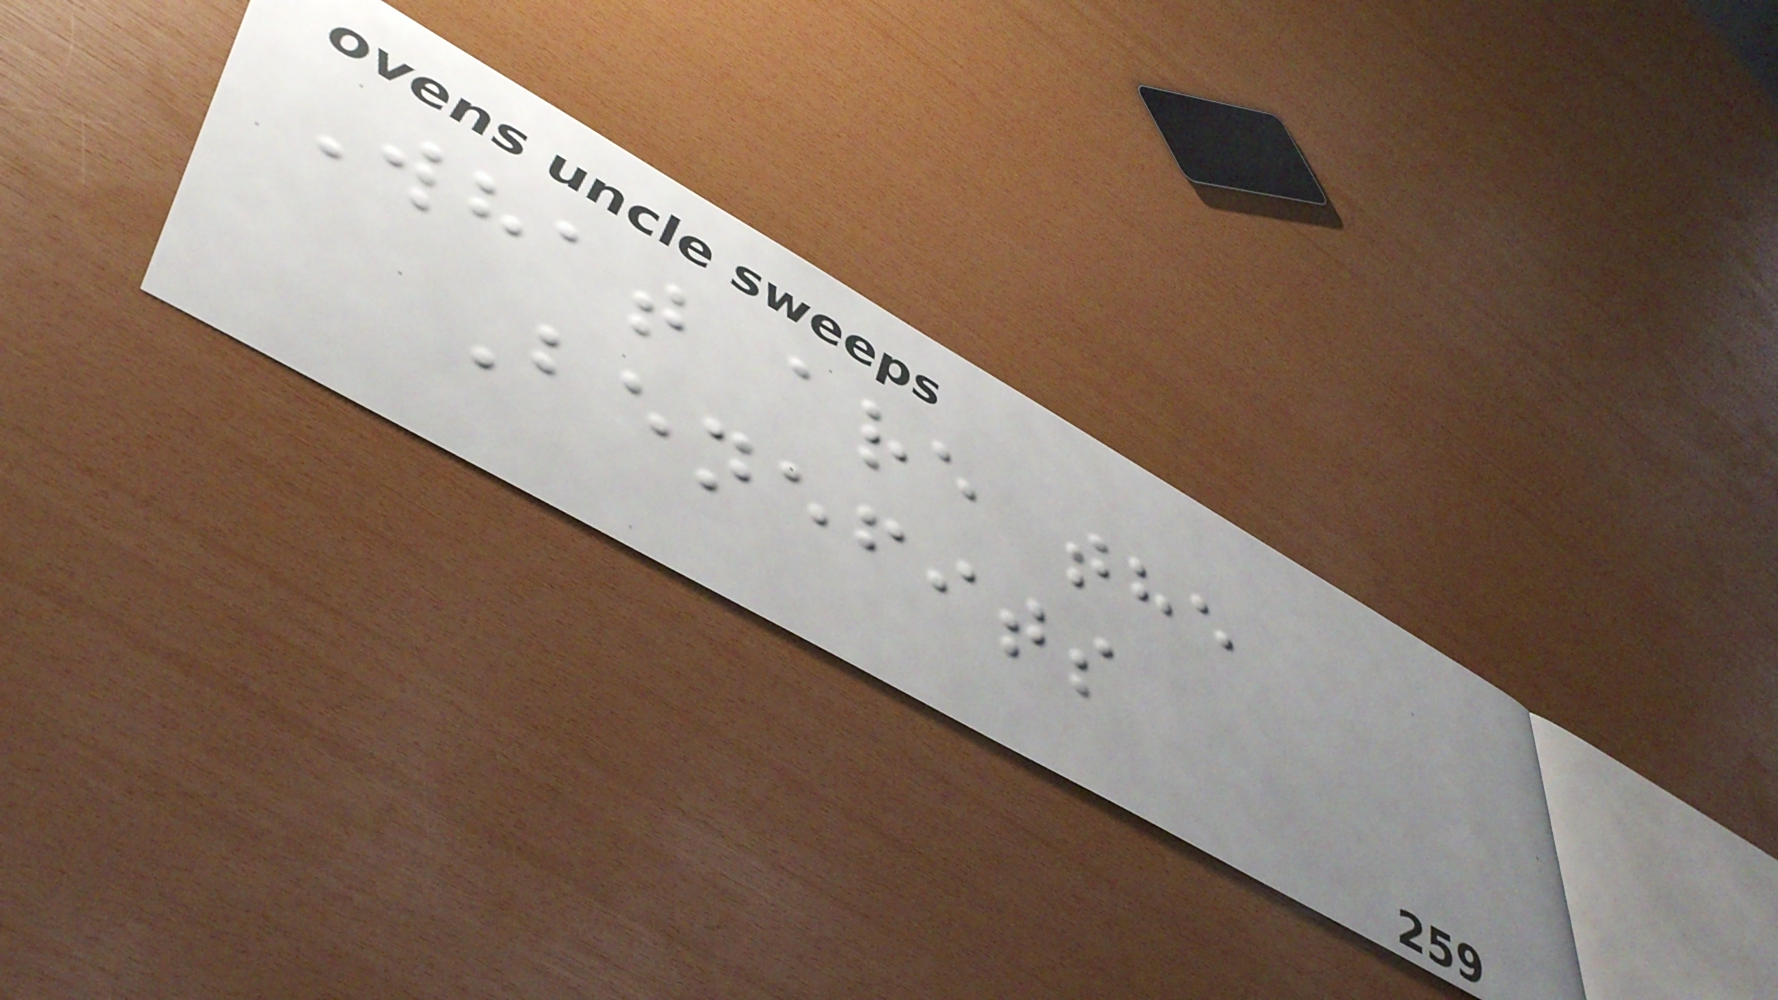What are the
Benefits
